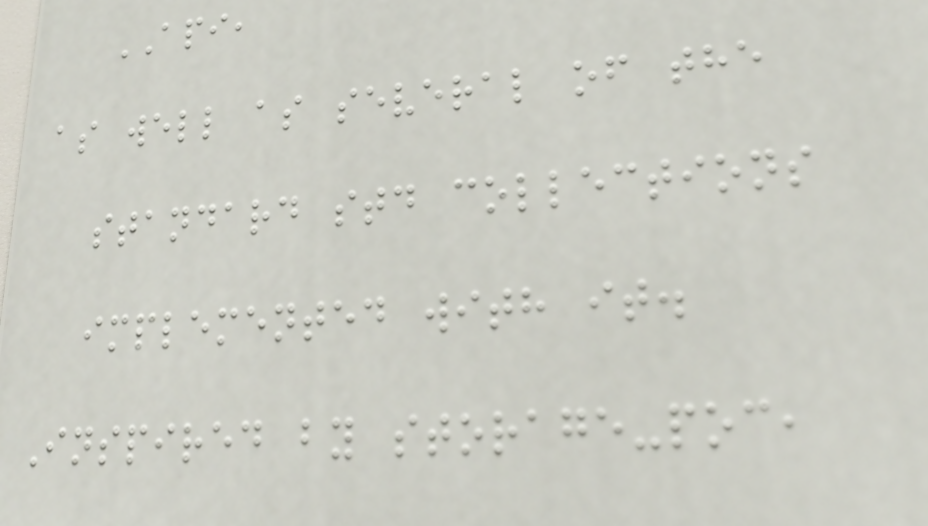API,
as well as several of the
standard std collections
implemented with it.
Inspired by storage-poc,
